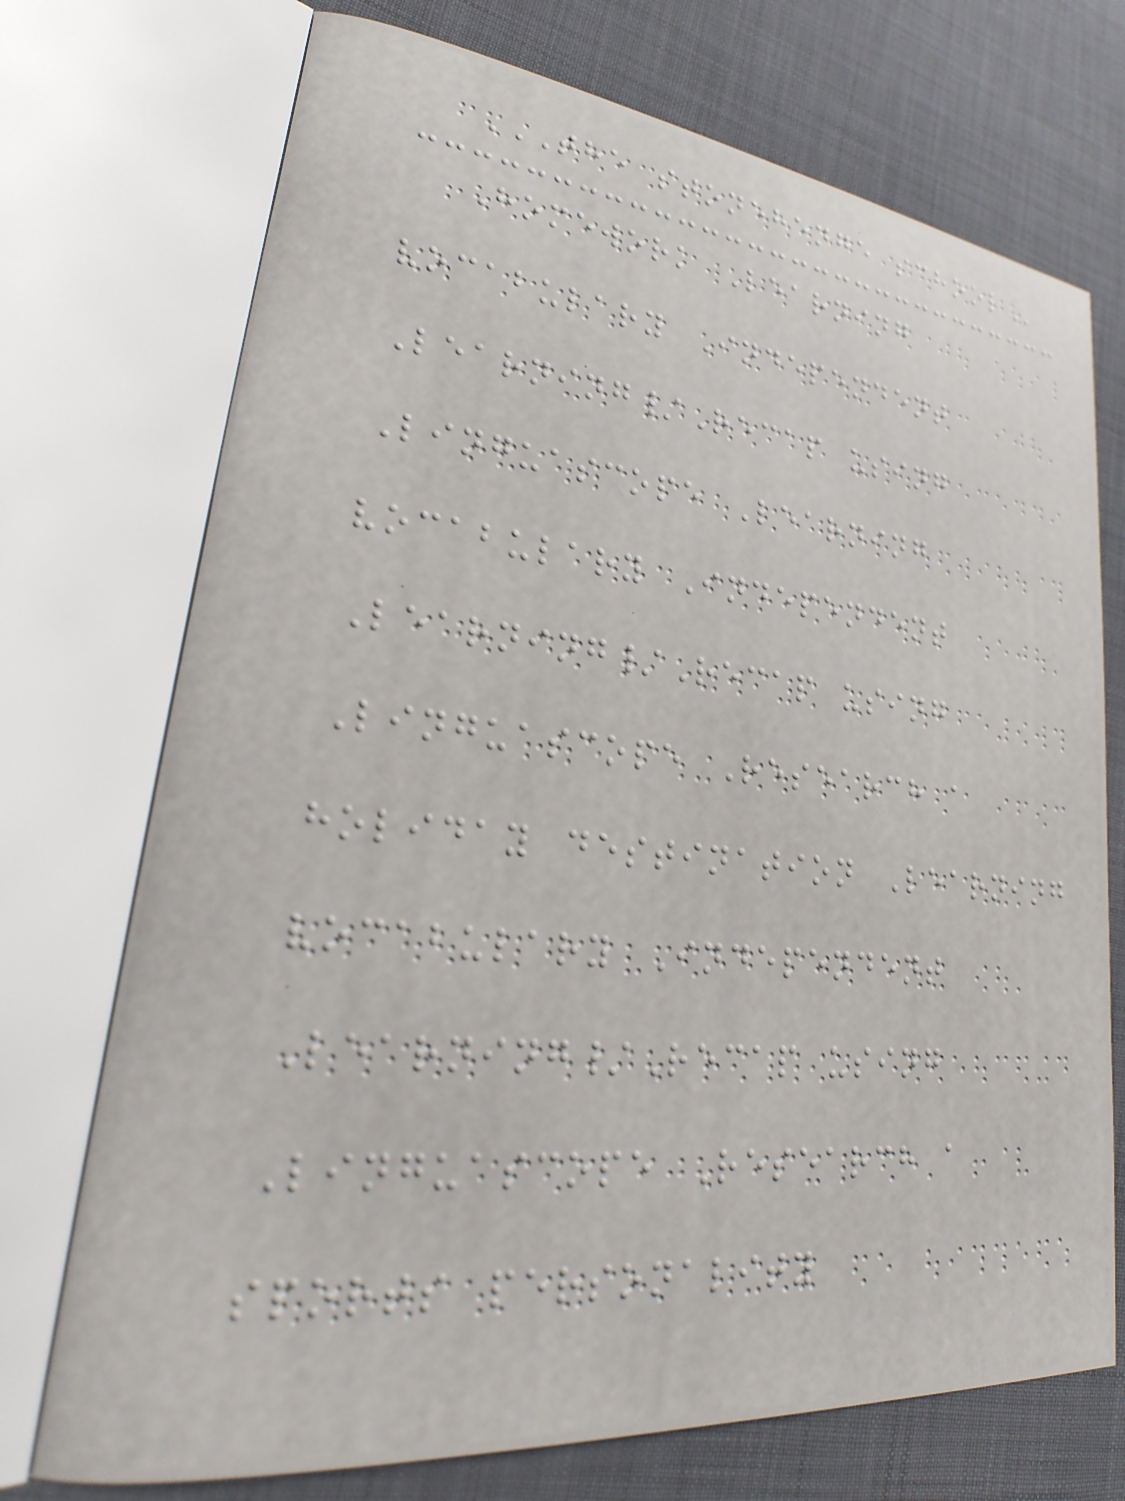THE STONEHENGE SCHOOL
Homework Learning
vocabulary Independent
Learning/Recap using
Linguascope Learning
vocabulary Independent
Learning/Recap using
Linguascope Research a
holiday destination Learning
vocabulary Independent
Learning/Recap using
Linguascope Research a
sports personality
